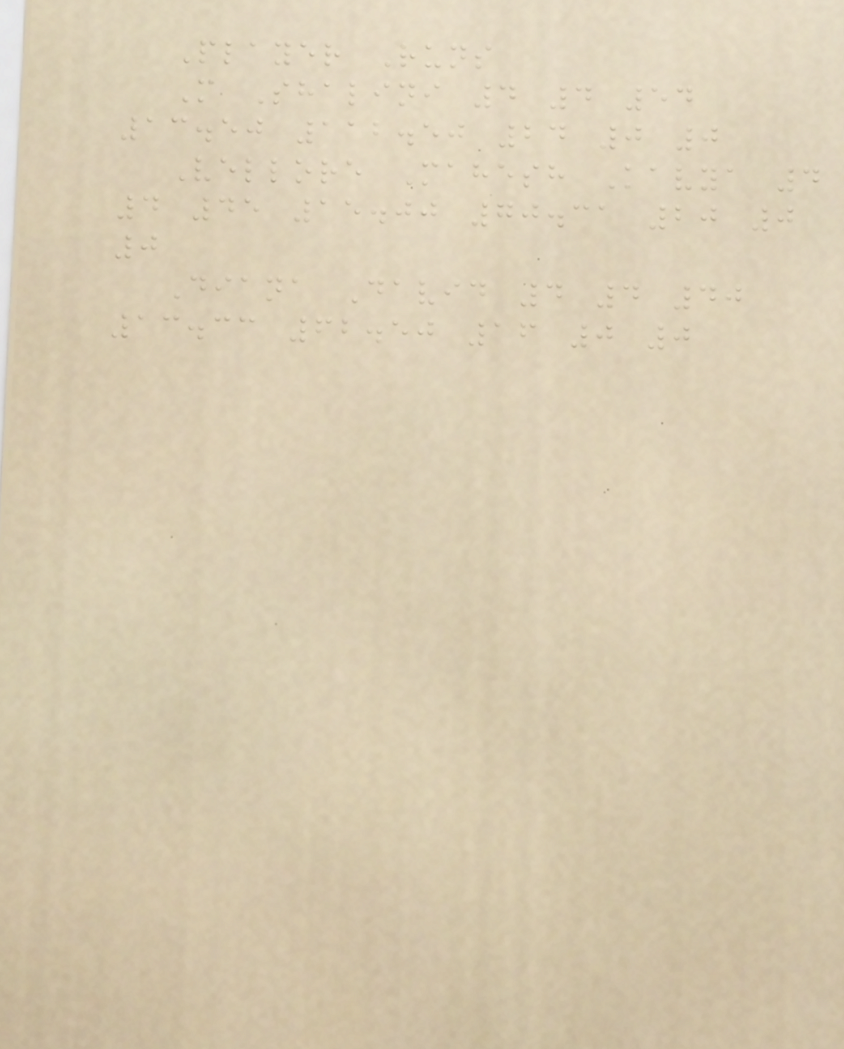Player Runs
M Shalini 4 4 54
13.50 112.50 24 0 0
Vellore Mahesh Kavya 4
4 45 15.00 70.31 20 0
0
Diana David 4 4 40
13.33 62.50 16 0 0
